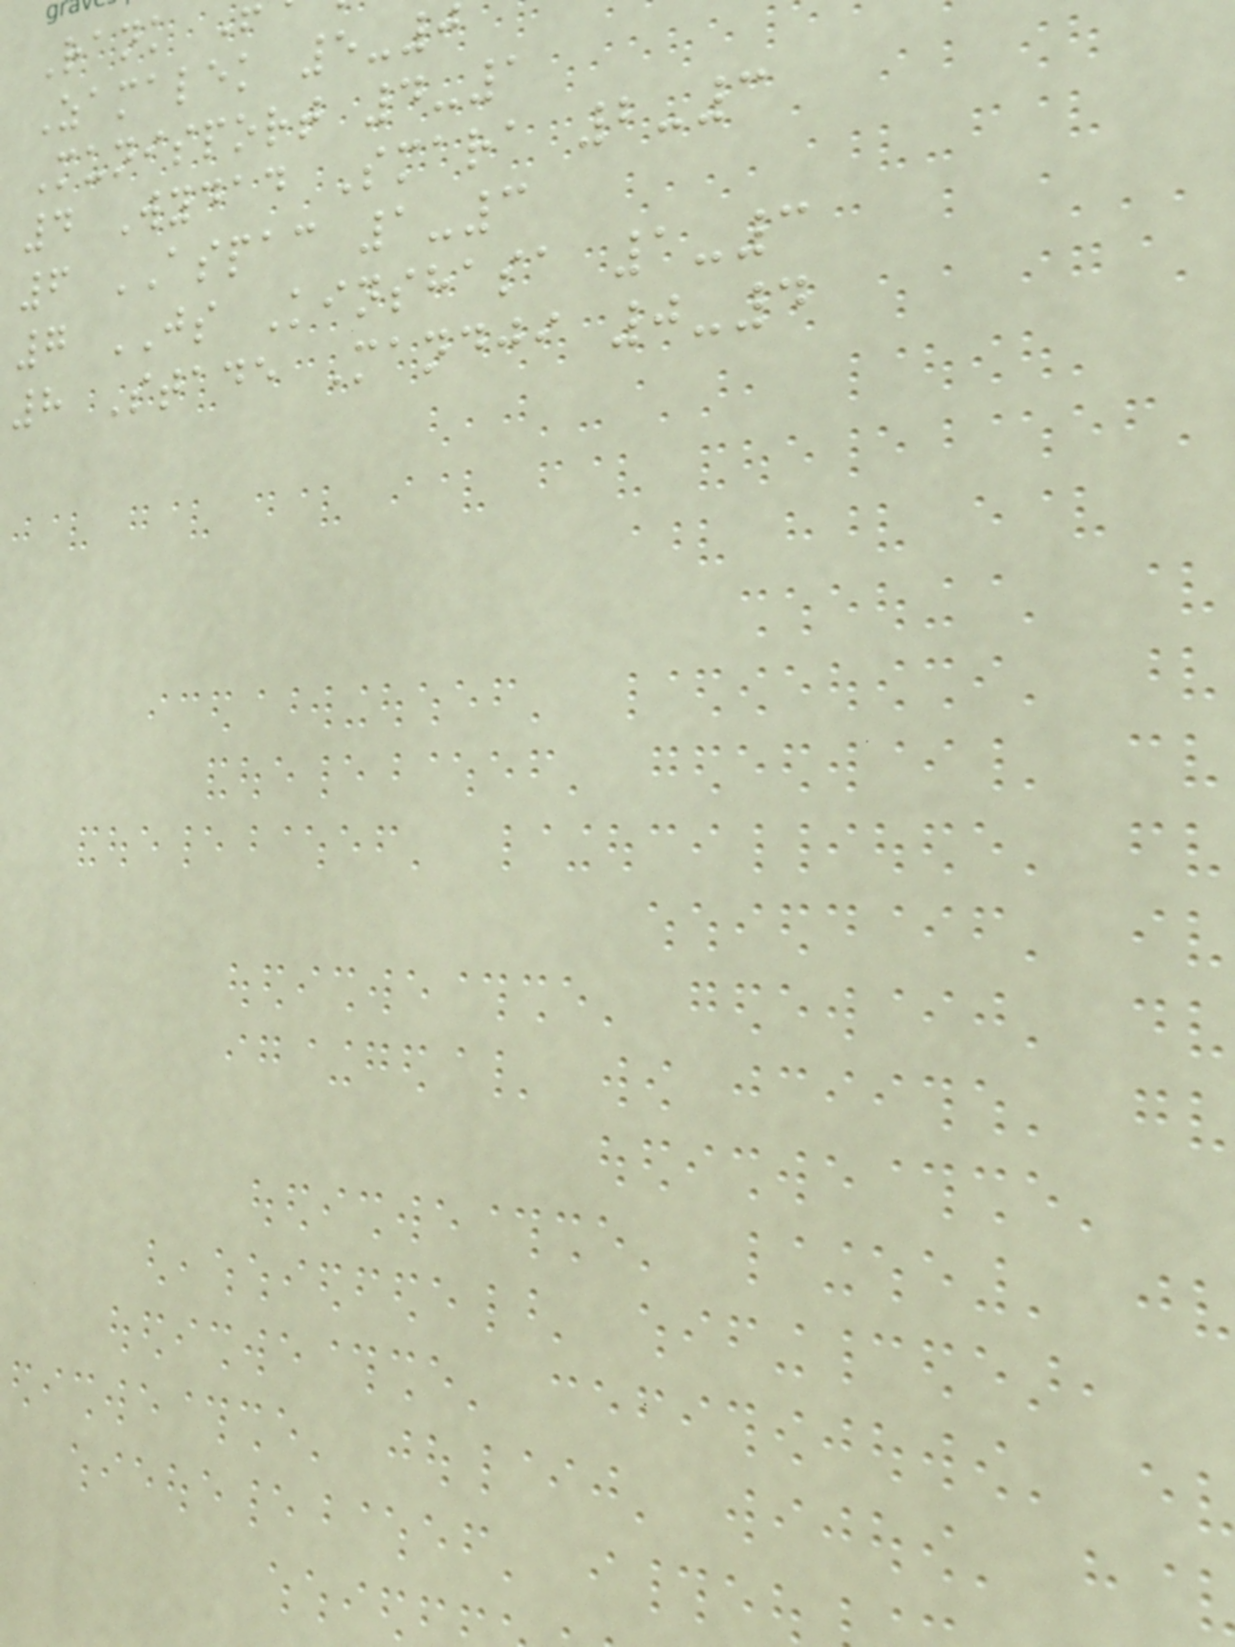Rank
Zamalek 5-0
Munisport 4-1
4 Wydad Smara 2-3
6 ASPAC 1-3
7 JS Kinshasa 1-3
8 Stade Mandji 0-4
